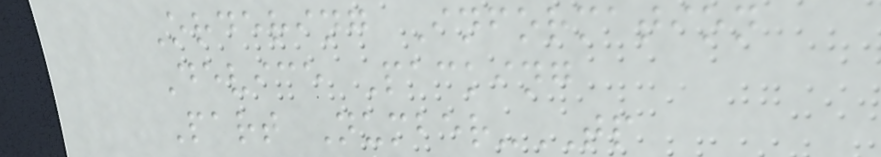Ordering Information
Device Packing
Part Number-TP
